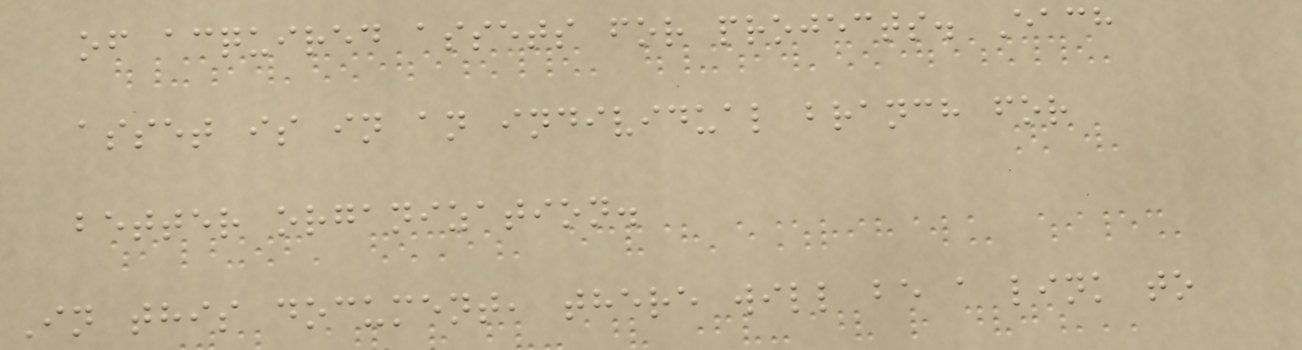of acquired assets for projects. Each
asset is in an individual branch for
better organization.
In this document, there will be a link to
